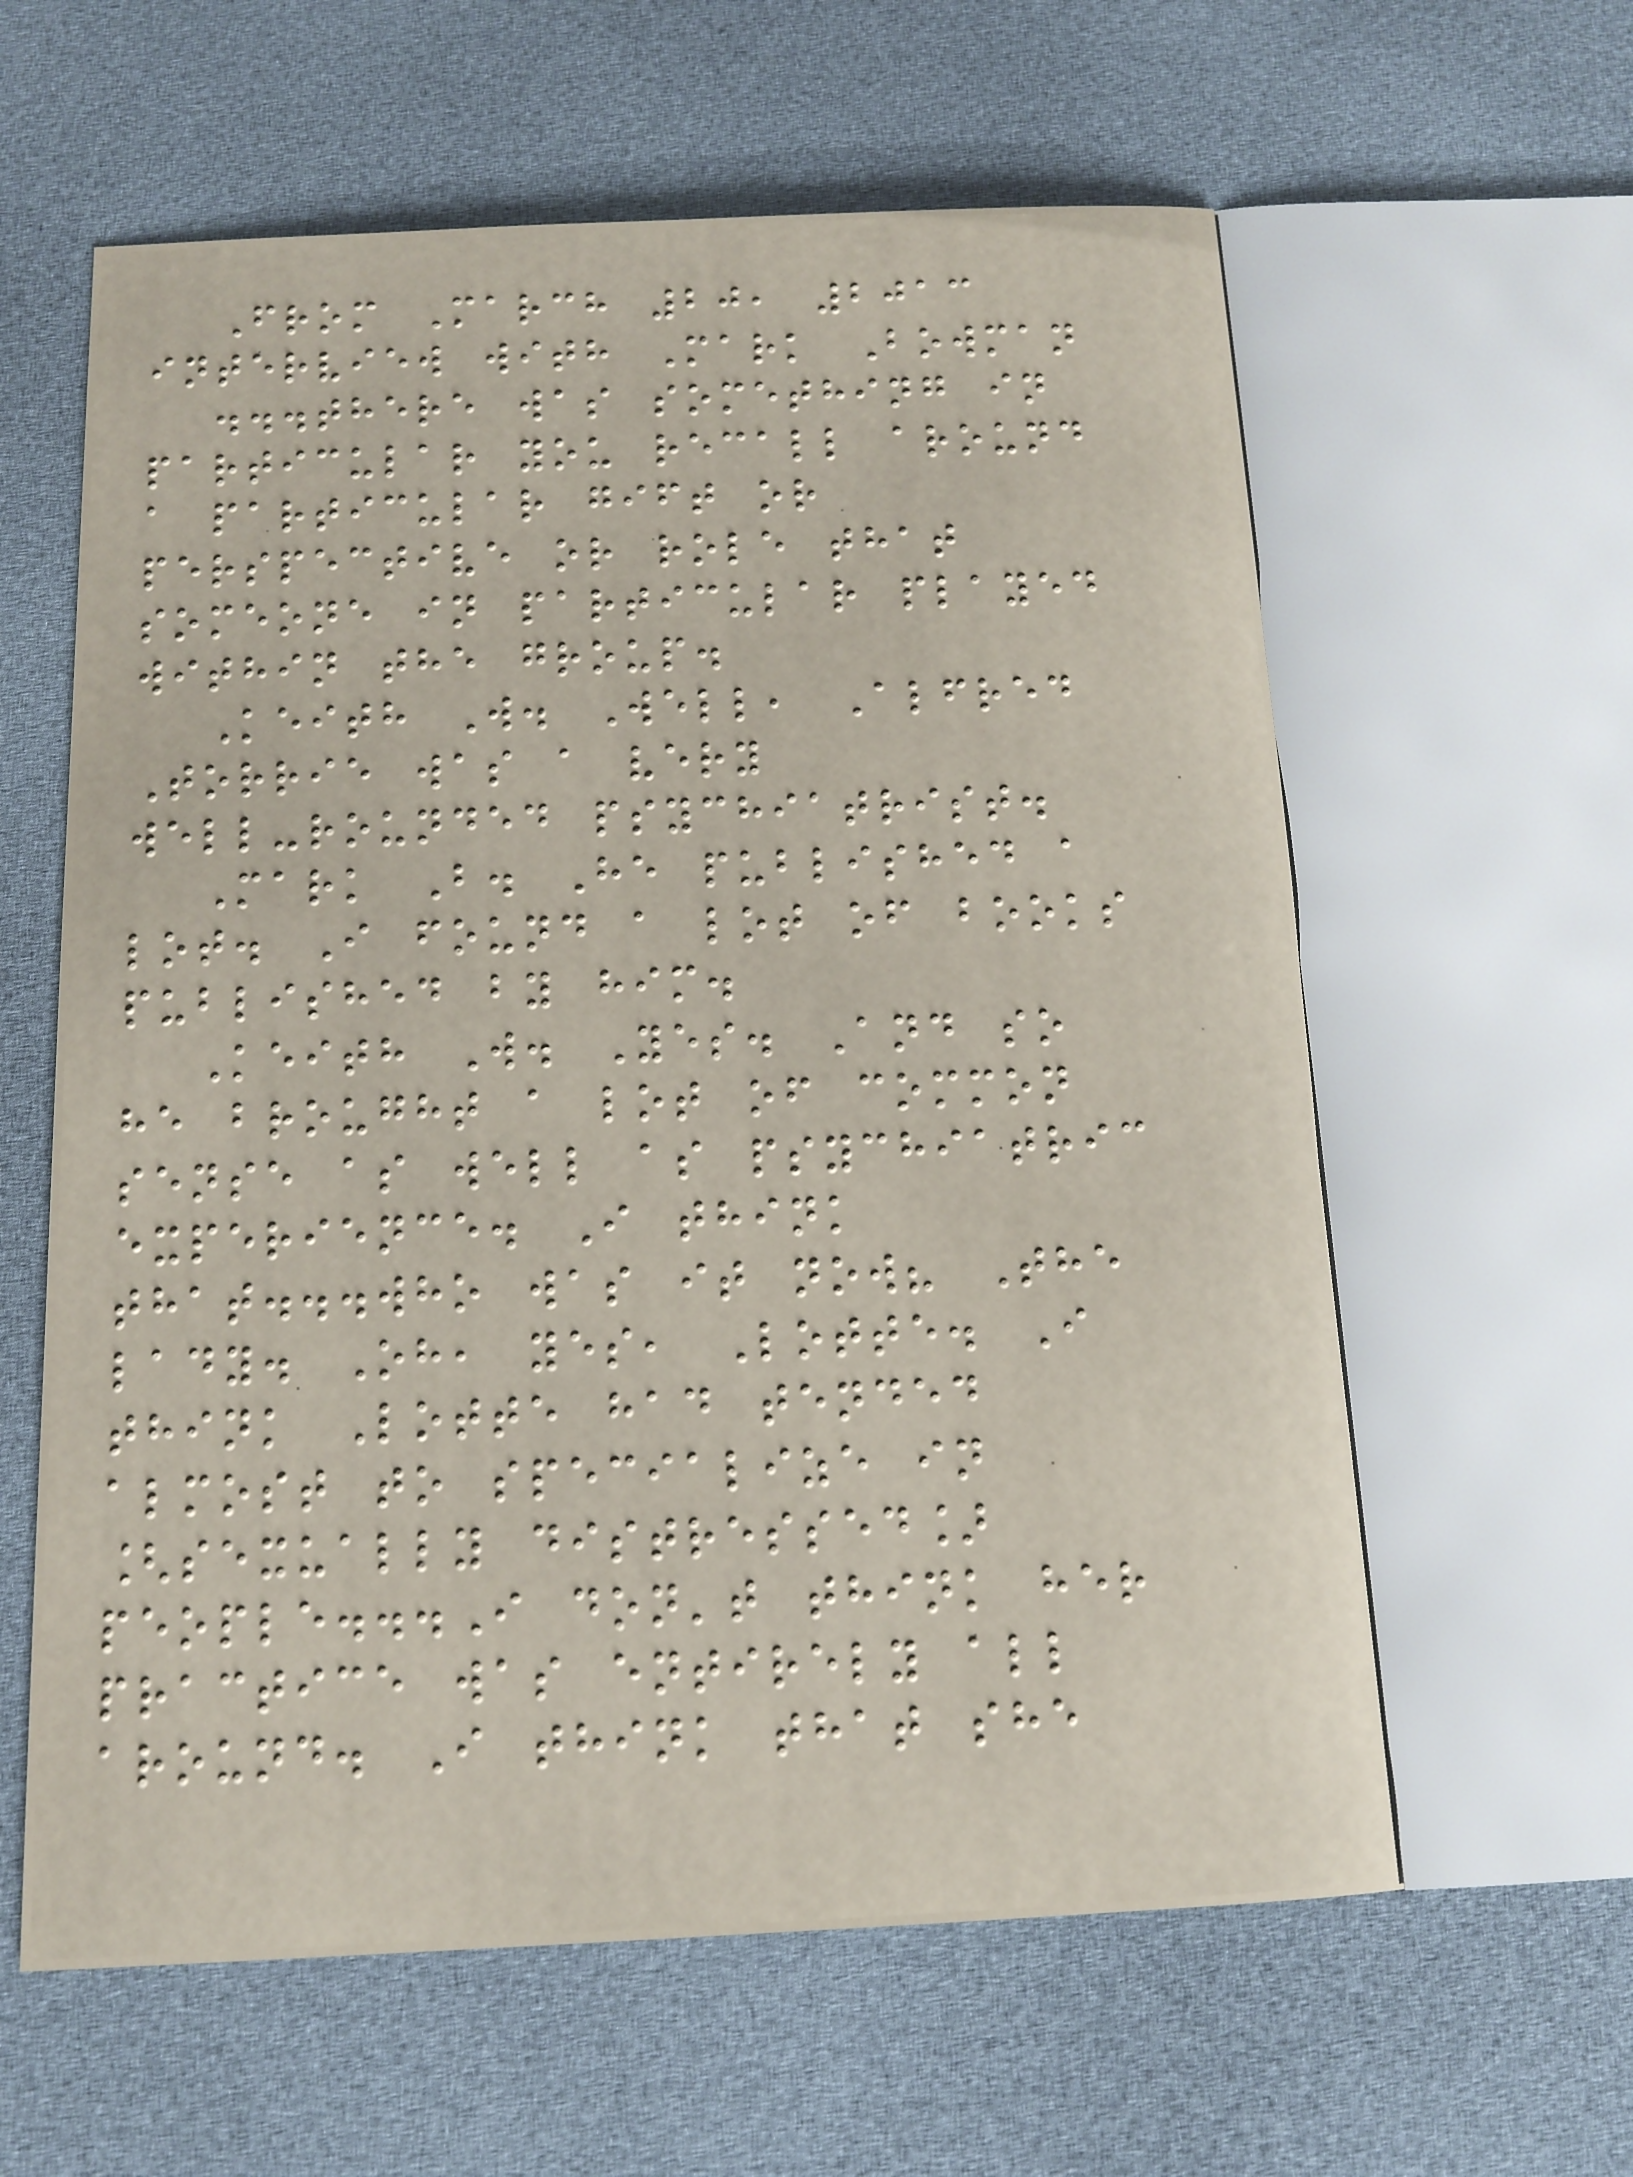From March 20, 2013
interview with Mark Bowman
...there was something in
particular you recall around
a particular gift or
perspective or role that
someone in particular played
within the group.
Keith W. Well, Alfred
Torrie was a very
well-rounded psychiatrist.
Mark B. He published a
lot. I found a lot of books
published by him.
Keith W. Yes. And so
he brought a lot of common
sense as well as psychiatric
experience. I think
that...who was it now? The
lady. Oh, yes, Lotte. I
think Lotte had tended
almost to specialize in
[sexually distressed]
people...I don't think her
practice was entirely all
around. I think that she
